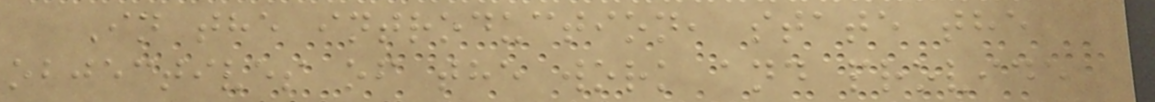In the introduction, state the
objectives of the work and provide
